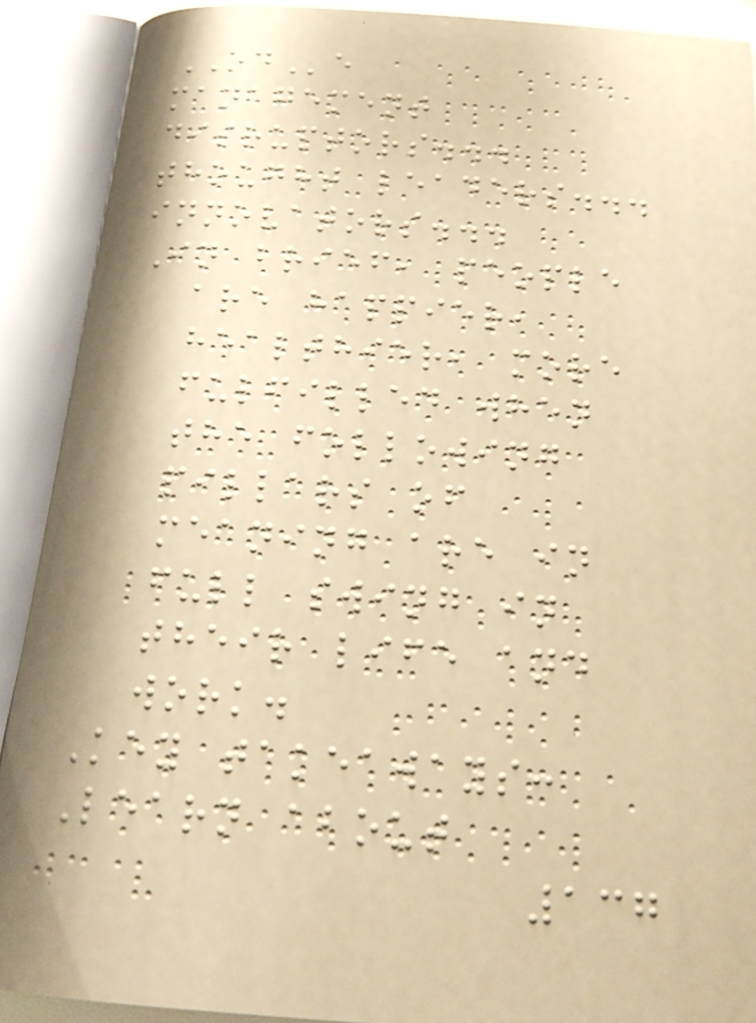ODe
management
disruptors...
thought leaders...
innovators...
In brief, people
are happier,
healthier, more
fulfilled when
the following
pillars of
meaning are in
full swing in
their life and
work.
Key takeaways:
Learn about
137
